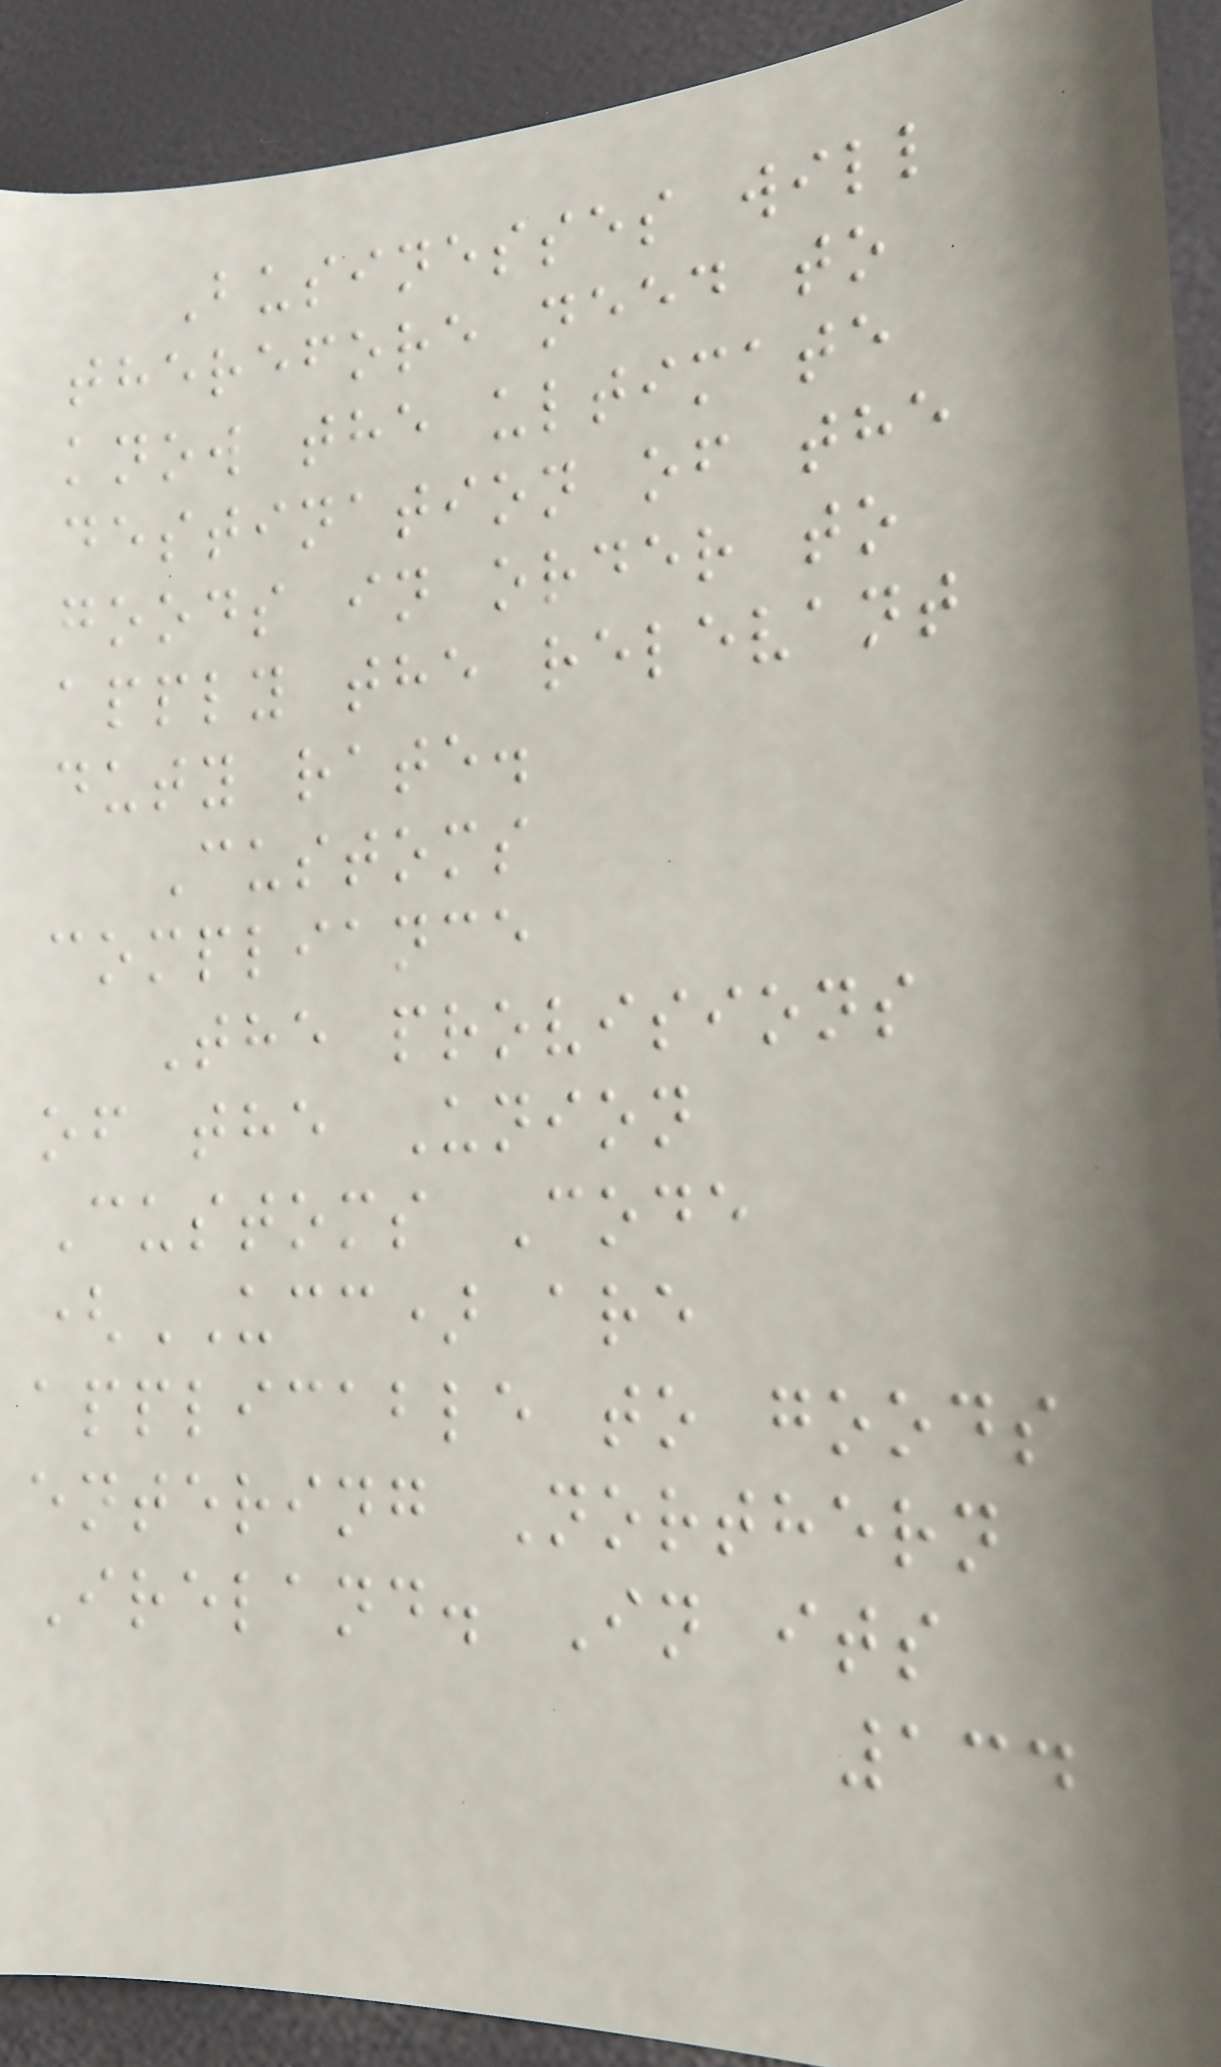Businesses will
therefore need to
know the ultimate
destination of the
goods in order to
apply the relevant
duty rate.
Customs
compliance
The provisions
of the Union
Customs Code
(UCC) are
applicable to goods
entering Northern
Ireland. In its
134
